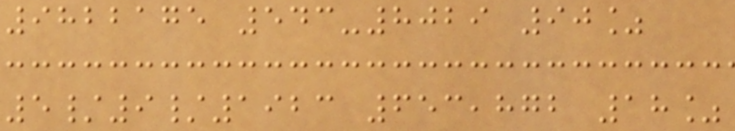9822175 543-8029 90%
5/9/1923 653,872 18%
